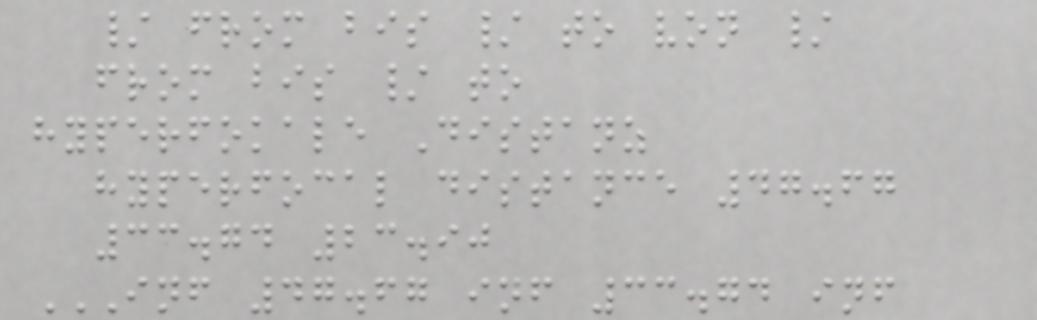/ from bis / to von /
from bis / to
hyperfokale Distanz
hyperfocal distance 47.67
33.74 23.90
INF 47.67 INF 33.74 INF
